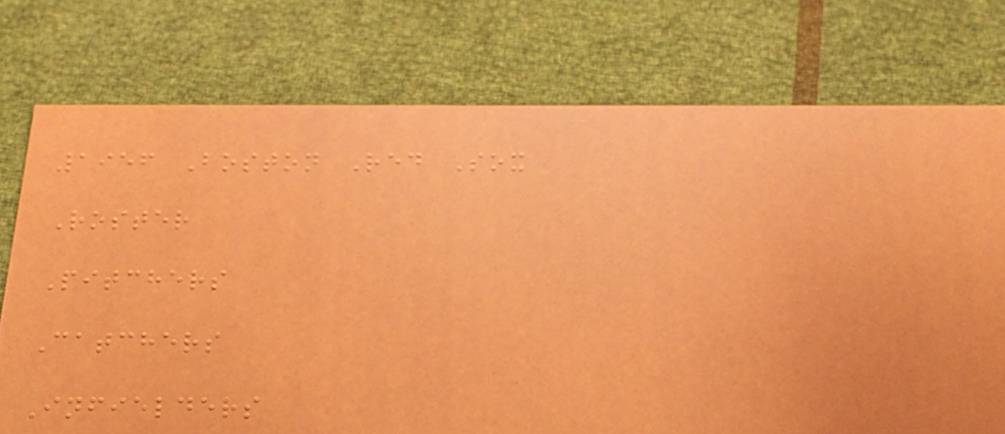1956 Boston Red Sox
Roster
Pitchers
Catchers
Infielders
